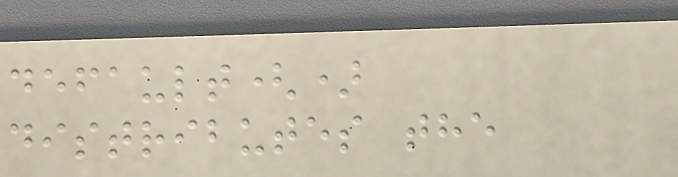default()
distributes the
